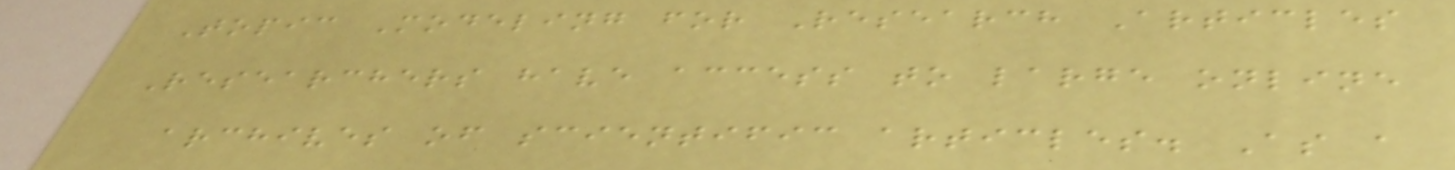Topic Modeling for Research Articles
Researchers have access to large online
archives of scientific articles. As a
